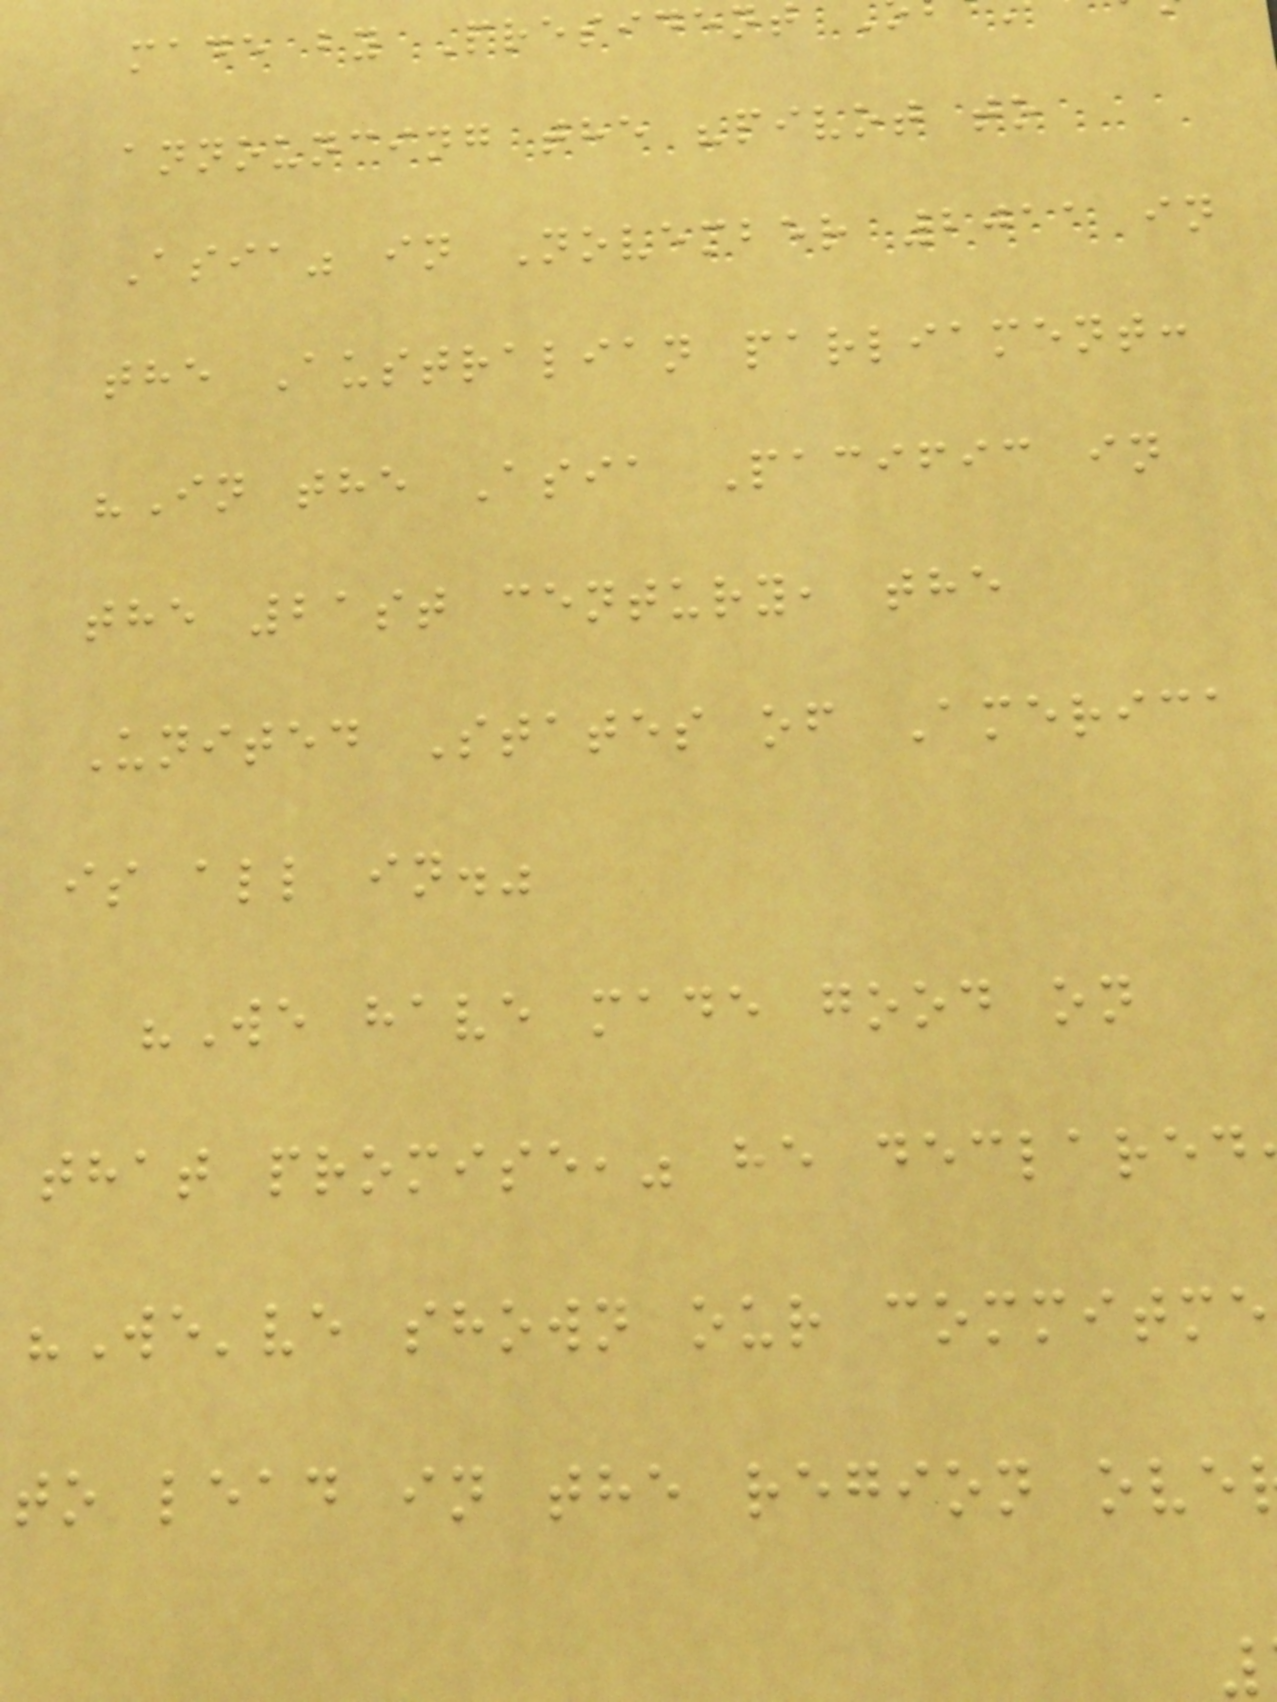made by President
announcing the "pivot to
Asia" in November 2011 in
the Australian parliament:
"In the Asia Pacific in
the 21st century, the
United States of America
is all in."
"We have made good on
that promise," he declared
"We've shown our commitme
to lead in the region ove
